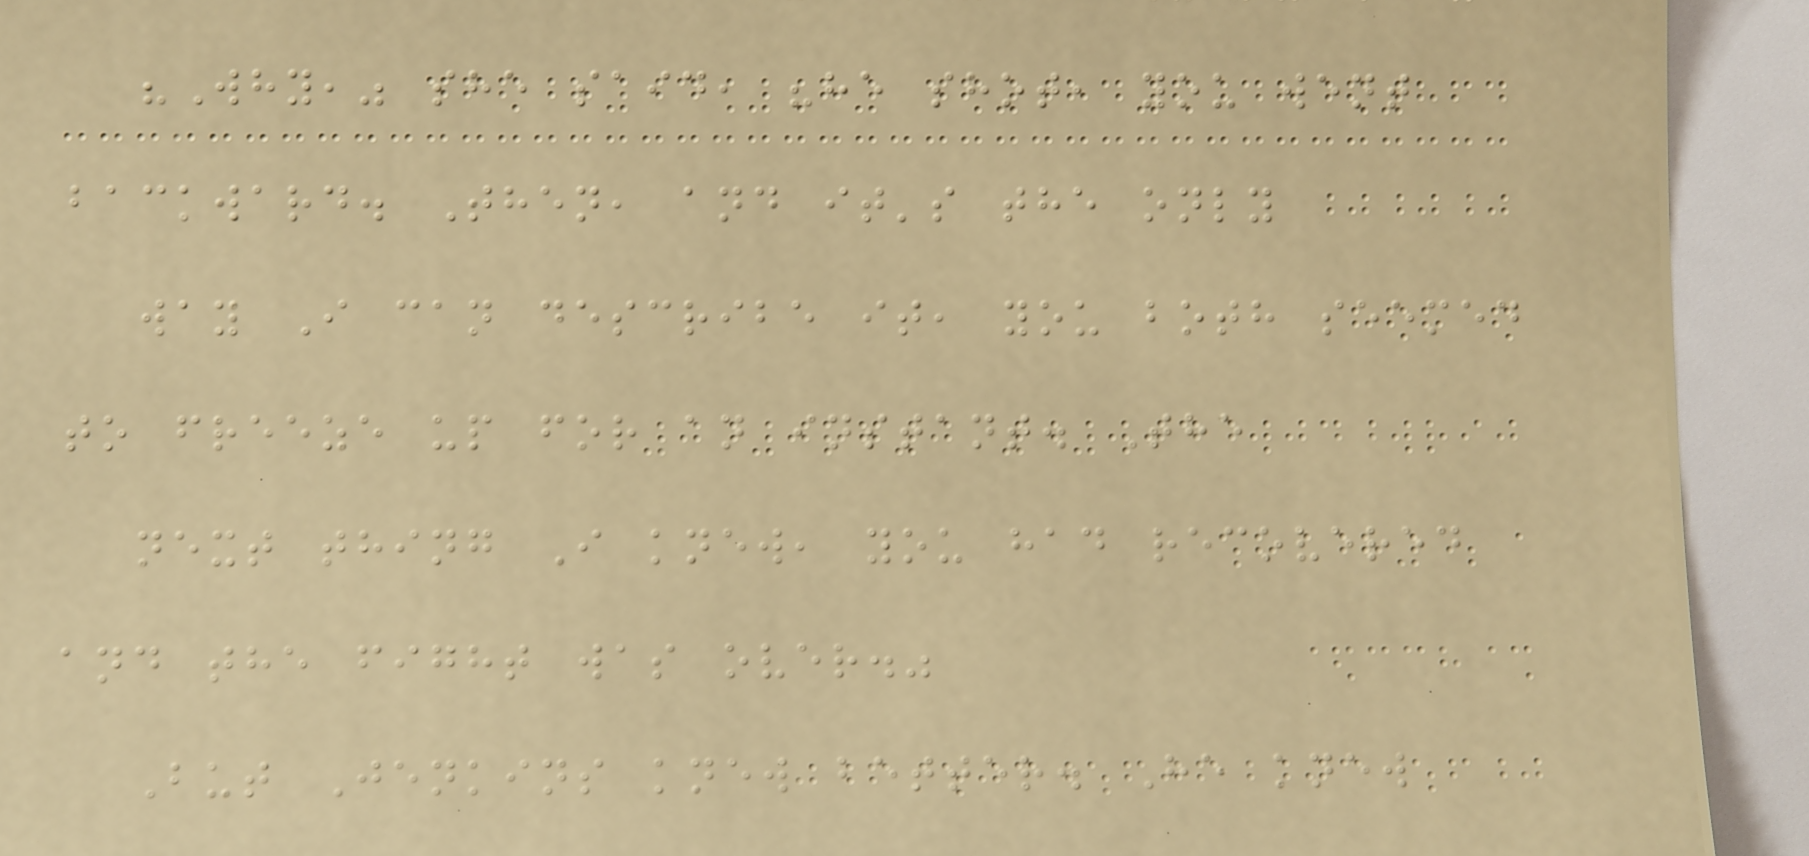"Why," she said, "he shot, you went
backward. Then, and it's the only
way I can describe it, you both seemed
to freeze up for an instant. The
next thing I knew, you had recovered
and the fight was over."
But Jenkins knew better. He knew
